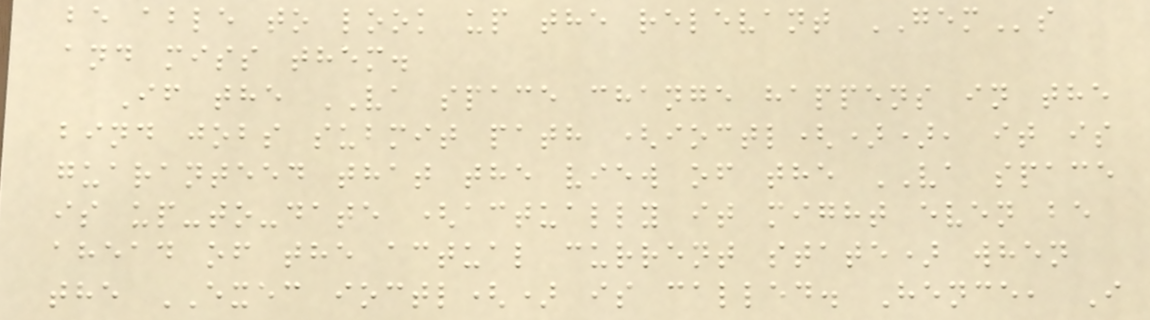be able to look up the relevant GEMs
and miss them.
If the VA space change happens in the
bind jobs submit path (ioctl()), it is
guaranteed that the view of the VA space
is up-to-date (actually it might even be
ahead of the actual current state) when
the EXEC ioctl() is called. Hence, I
